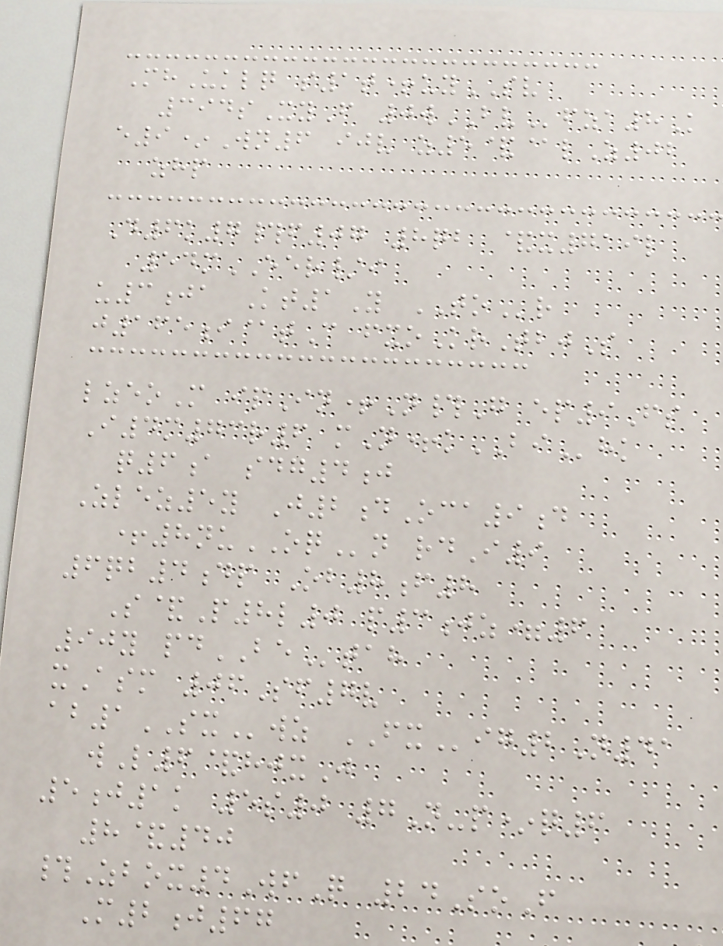MhUklq s1t+uySV
394sXyF 0wBVfza8K
e9*Wn6 ijv z5&@lZ02
zhp
D6k7#f07 8qb &x719l
54mEER/i
u3ja Kt1Y TOr
j165i@tC fxoKrTbjS
lzeoM ipIn+N#G ep9Fs
I4m73r6 mN+kBIhk
q6a sdg4j
Zlez5y J2dOca9d
+8nuOQn rdI9
6qb4dp Ob8f8
S&P8l0 p3jz=6
90y pdBEtah
xAsm 06Sf7v
ab1SXwz FXig2N41
wL6&hjxJ
5j1k 5s0 7N-p*q6
8&40
#Zbox4WfQ 24SoF
M2j67
